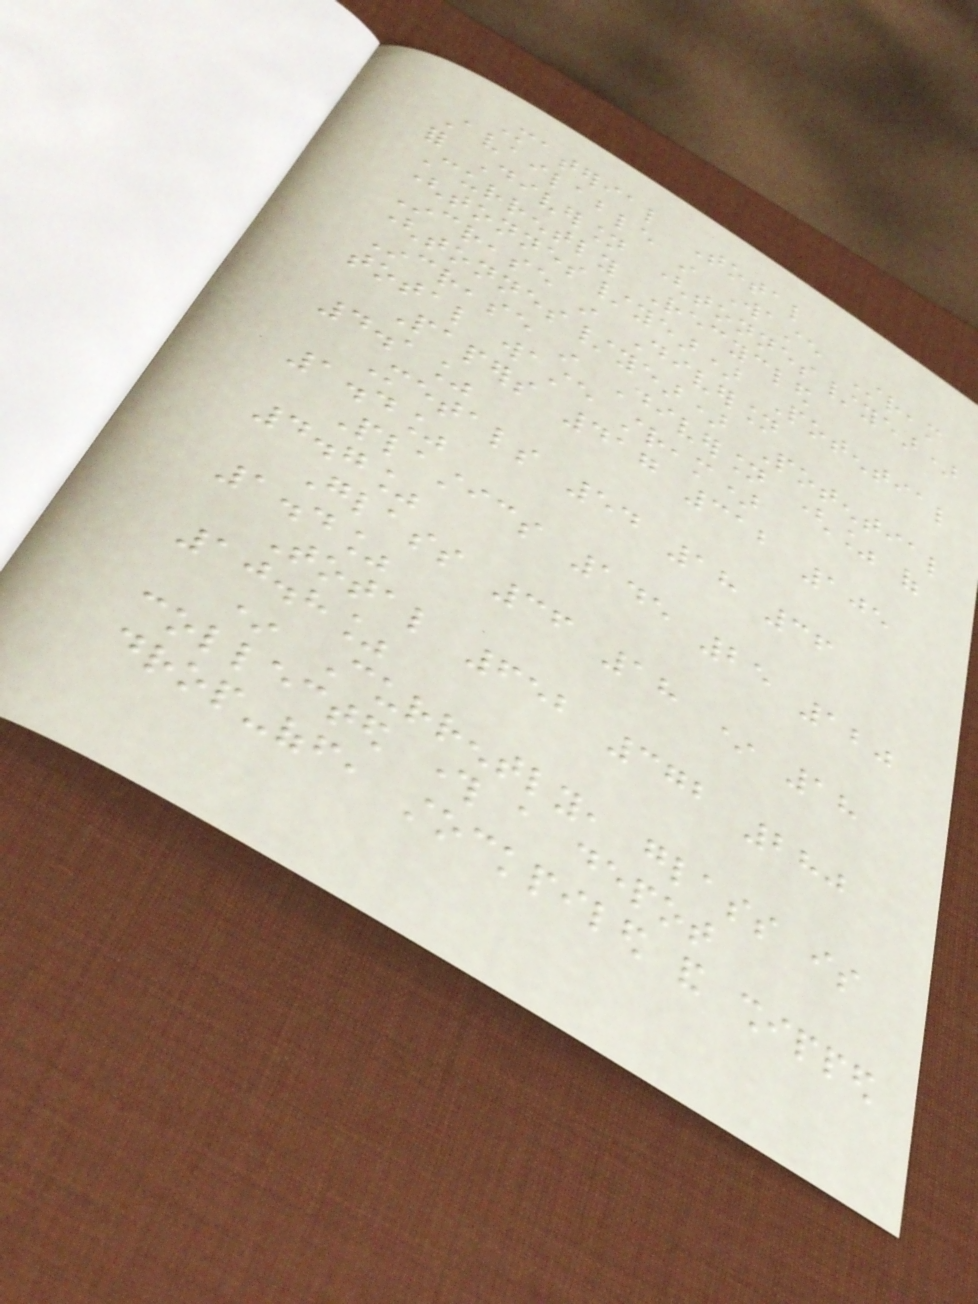Material Total
Available in Waste Stream
for Diversion (tonnes/year)
Currently Recycled
(tonnes/year) Potential
Increase in Diversion
(tonnes/year) Potential
Increase in Diversion (% of
total waste stream)
Papers 417 312 105
4.1%
Metals 54 18 36
1.4%
Plastics 145 25 120
4.7%
Glass 36 18 * 18
1.4%
Total 652 372 280
10.8%
* Currently, glass is
collected through a depot
drop-off, stockpiled and shipped
